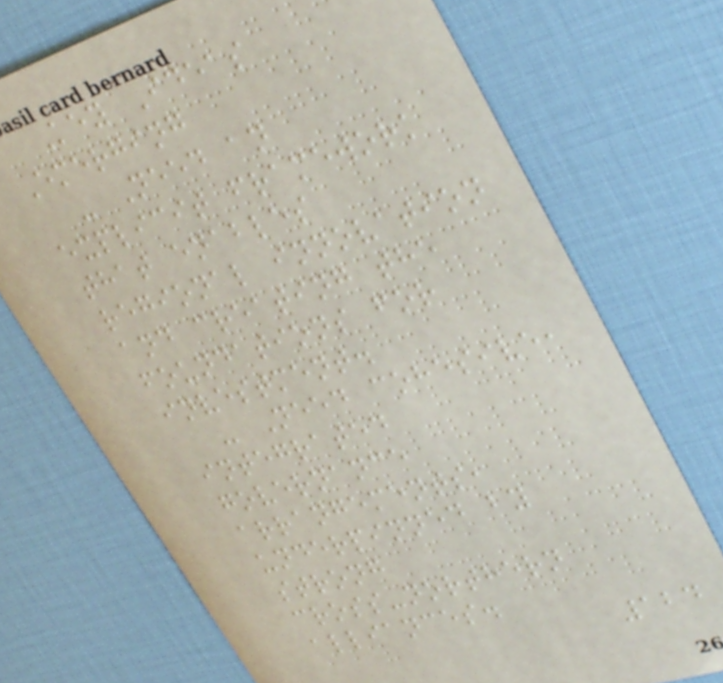Key Ideas
Emerging
- Need an
explicit framework
that enables
regional innovation
and creating the
foundations for
investment.
- Need cohesive,
integrated
governance
arrangements,
underpinned by
strong
cross-northern
alliances.
124
